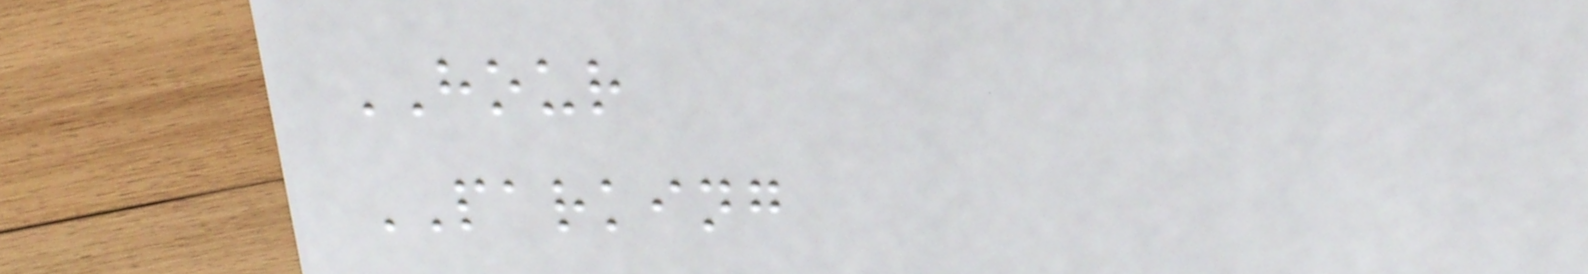HOUR
PARKING
